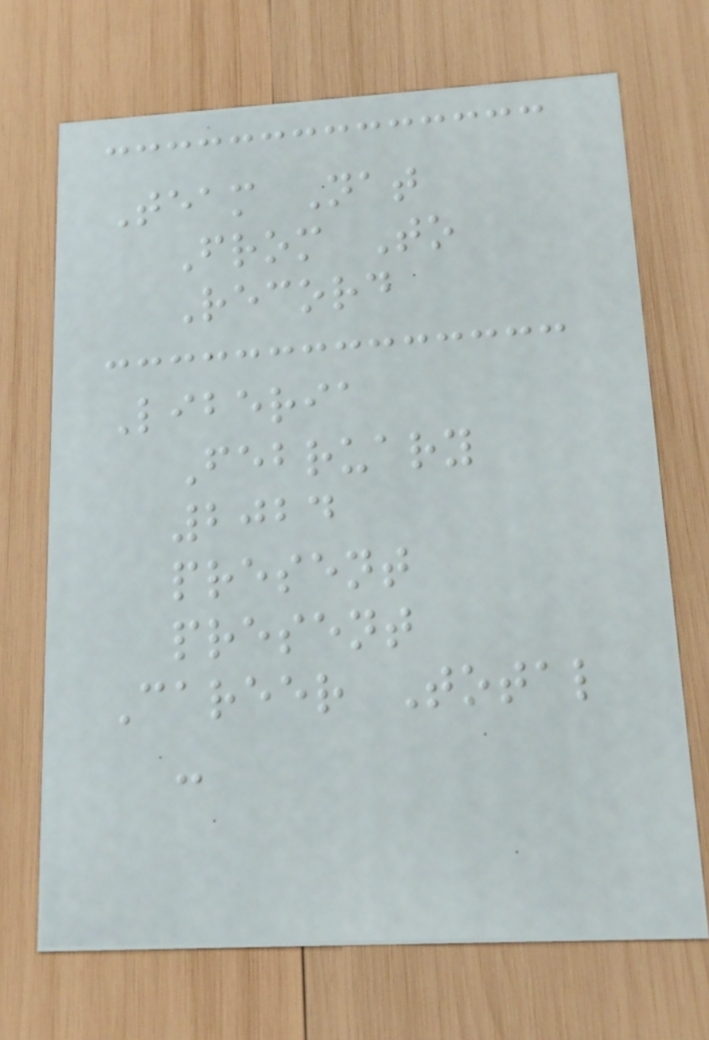Team Nat
From To
Record
Liberia
February
2024
present
present
Career Total
-
